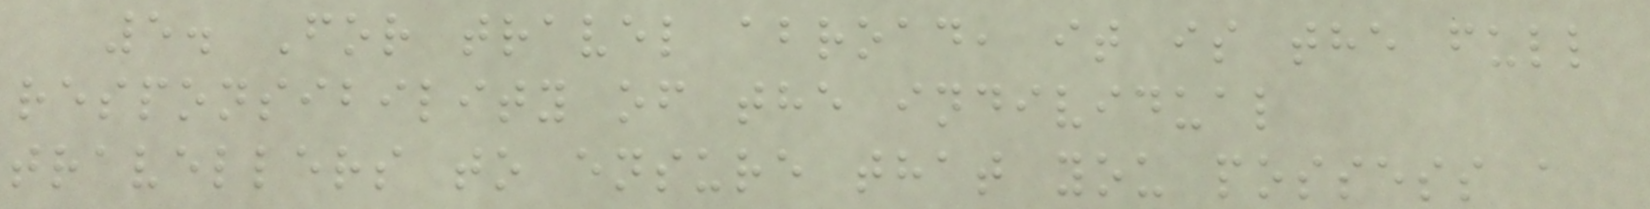5. For travel abroad, it is the full
responsibility of the individual
travellers to ensure that you possess a
